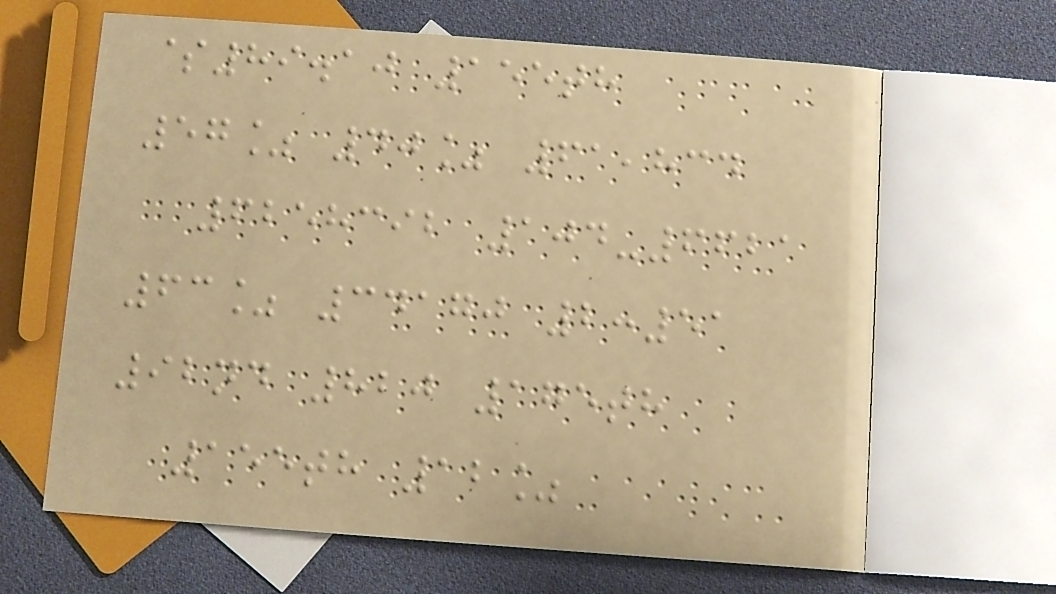$89.10 155th
57% 40% 61,834
6258392 104-6621
63% 34170 2:51
92nd 820 175th
155th 12%
